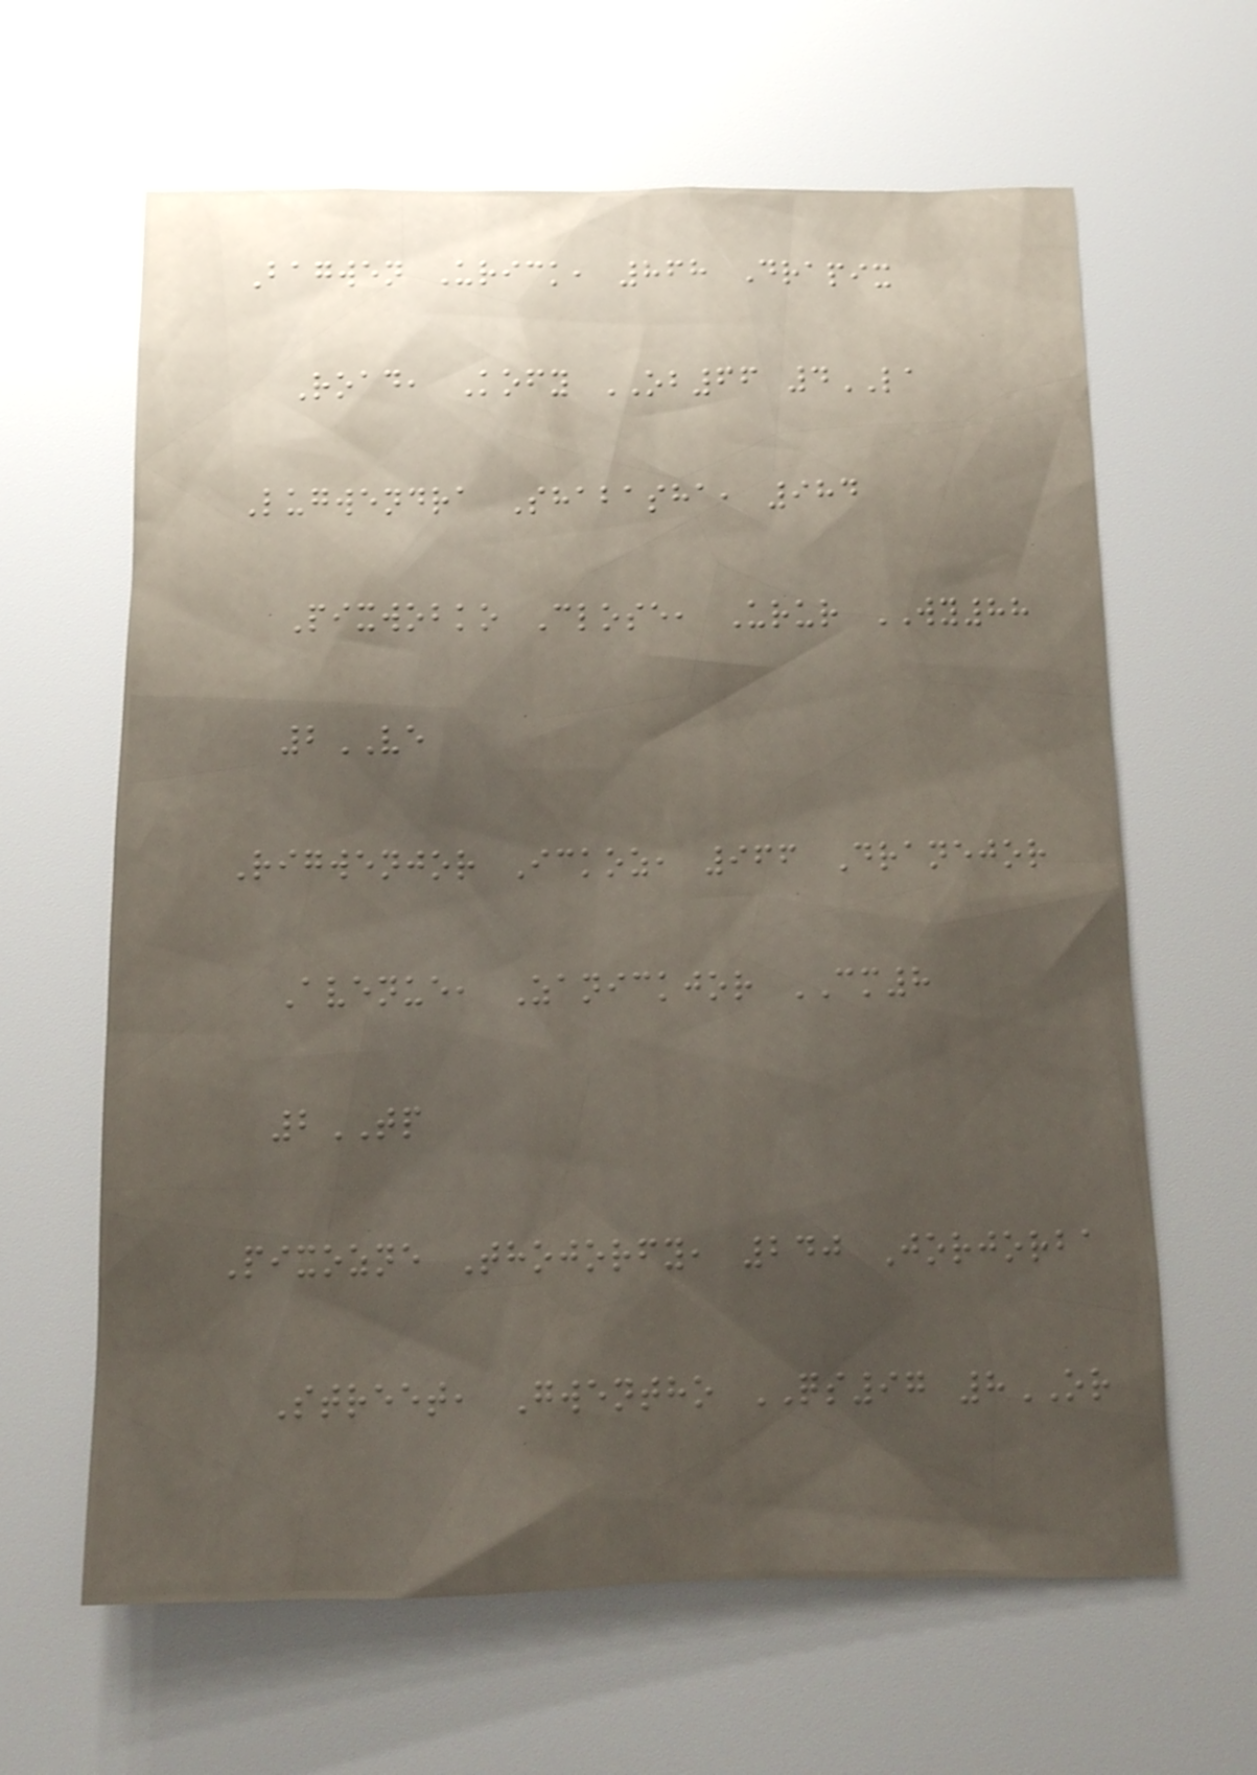Bagwen Urick, 868 Drapix
Road, Kofy OB66 4LA
Lugwendra Shabasha, 984
Pixwobko Close, Urur WY88
2VE
Rigwenjor Ickoz, 966 Dranejor
Avenue, Zanickjor CM8
2TP
Pixozne Thojorfy, 240 Jorjorba
Street, Gwentho QS97 8OR
